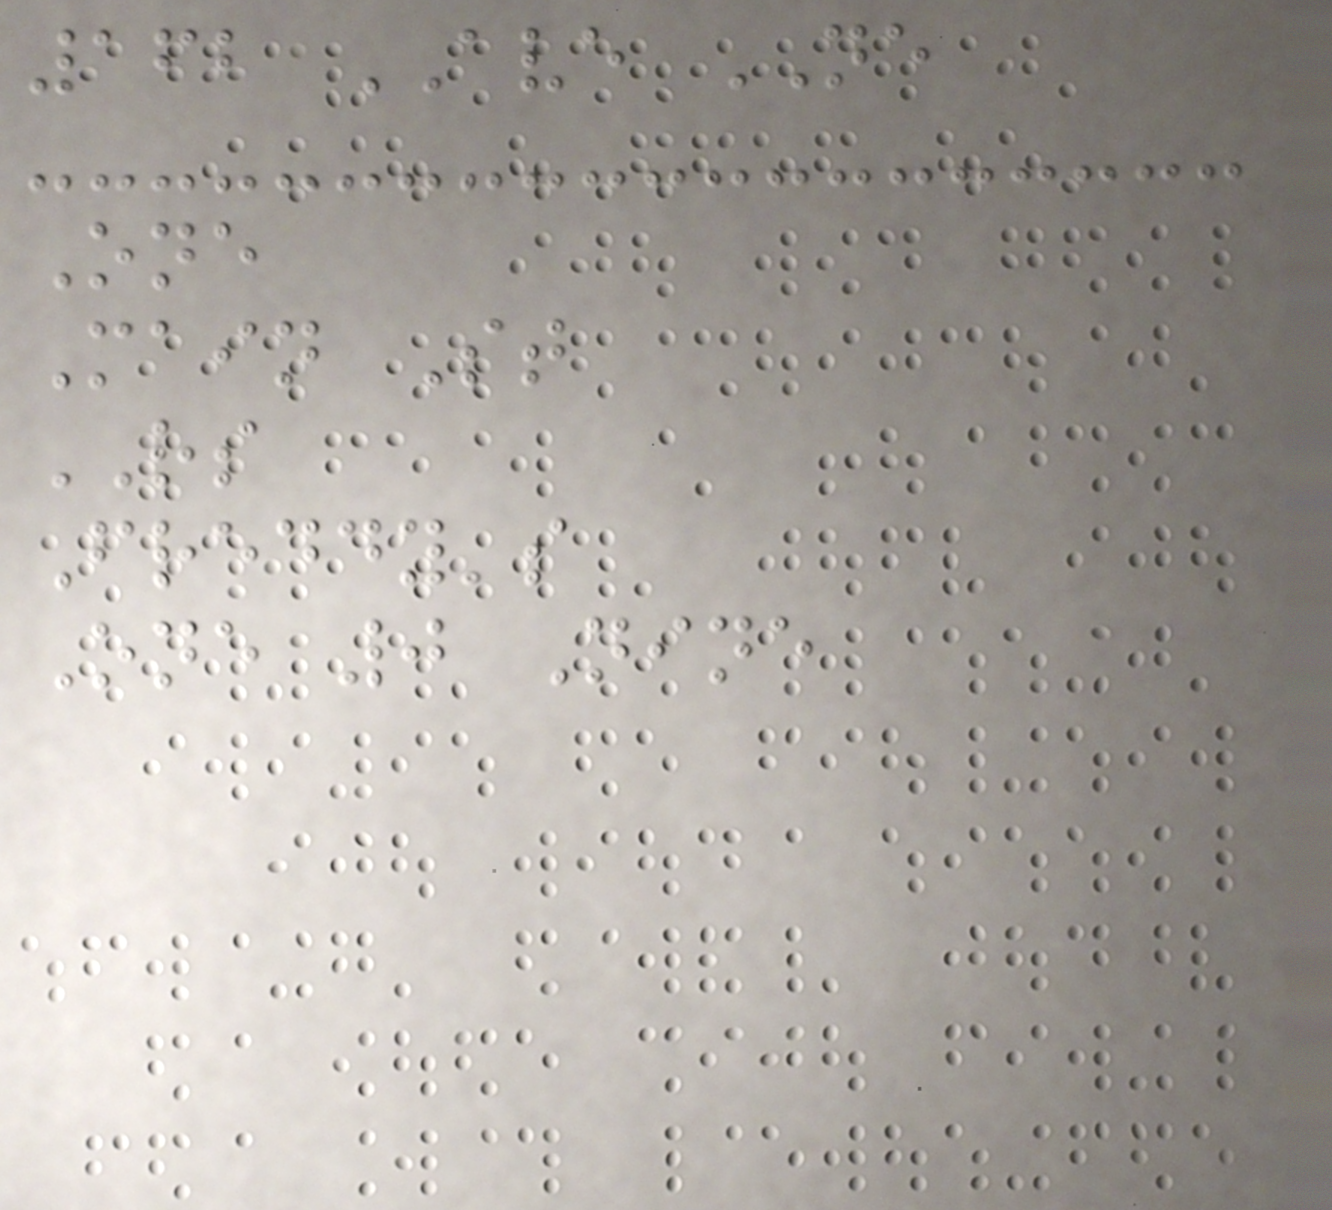162 AVE NE
One
Main St
RS
Freddy's
One 0 Nine
